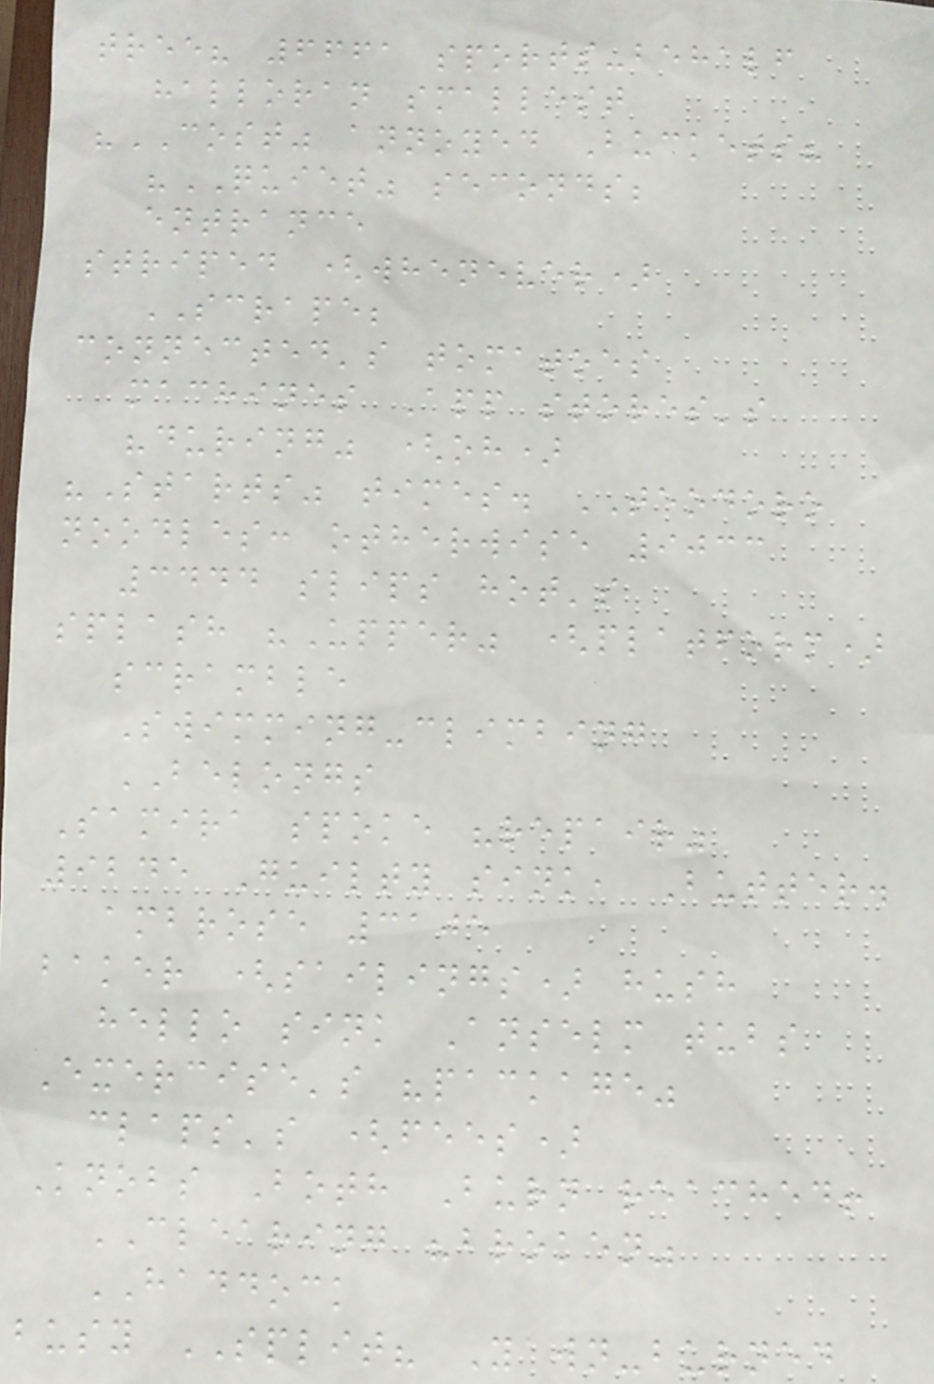tree? 6661 sports-behalf
halloran smallest
"COST" annoyed Buckets?
"QUIET" seconds;
entrance
striped (whenever)
SCRAPE;
connected's tomatoes
machines App stores's
"during" (oh)
"Starts" times. TEODORO
noodles: otherwise 9033
3444 slips hot's
splash "Upper" (platform)
scramble
Swimming-climbing
BELONGS
Samira spoke "repair"
9245 Guilty sink, Butter.
ambrose 3105
baker (sailings) hush
hello sink Anselm tubs
Exercise's "package"
claps's (fees)
Knobs Both Burn reached!
CLEARING "broken"
HADDOCK
busy SPLIT? Yawn-burned
